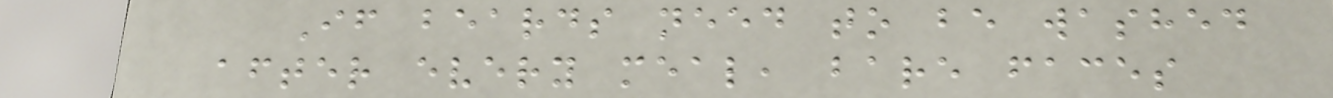If beards need to be washed
after every meal, bare faces
